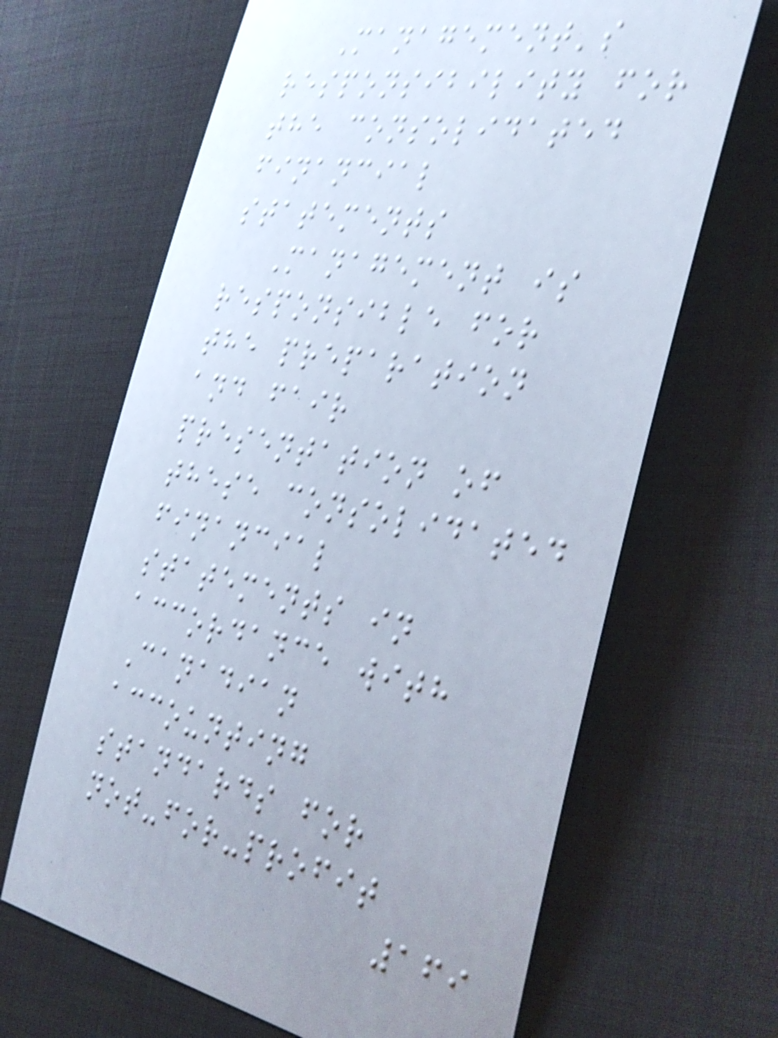Management's
responsibility for
the consolidated
financial
statements
Management is
responsible for
the preparation
and fair
presentation of
these consolidated
financial
statements in
accordance with
Canadian
accounting
standards for
not-for-profit
169
